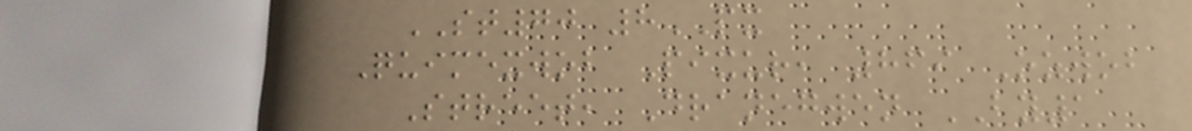ST70 8PX
Quimexwob Pixur, 869 Ozwob
Street, Dranegwen BY1
